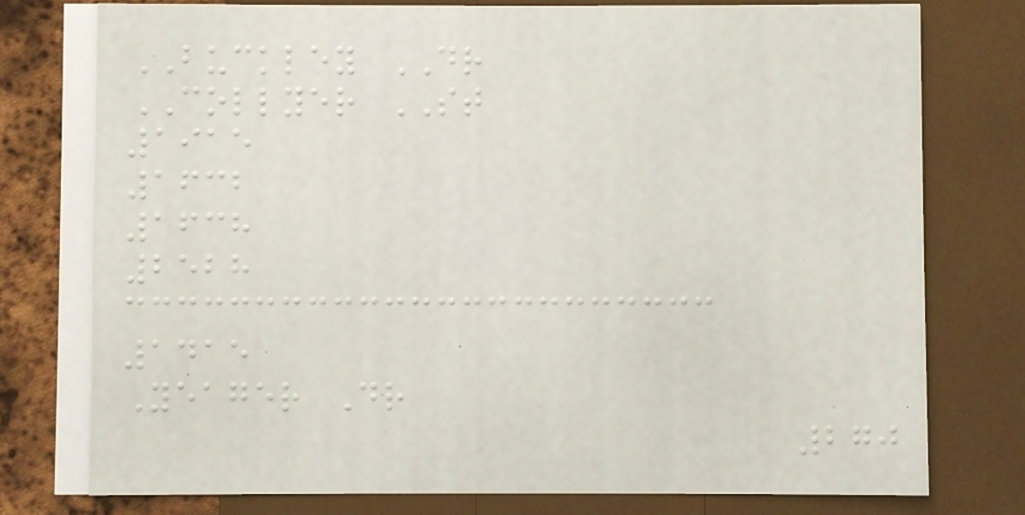BUCKLEY DR
COLLYER ST
1915
1632
1638
2528
1415
Yeager Dr
270
